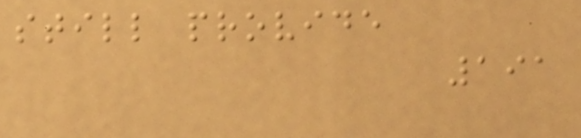still provide
191
